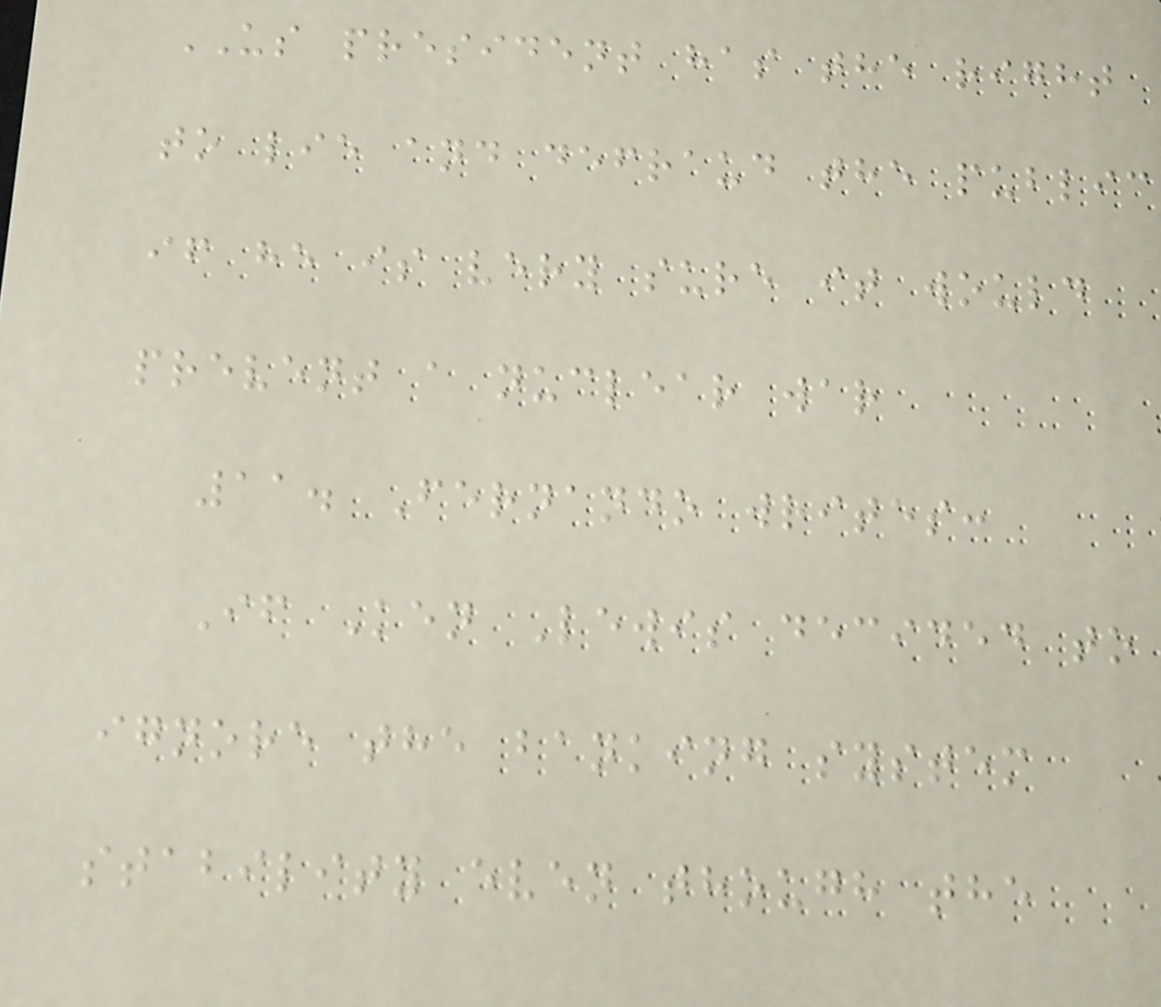US president has the right
to lie and defraud the public
if he is very sure it would
prevent a nuclear war
11. Fernando writes:
If Ken Lewis decided to
ignore the banking system
stability even though the
